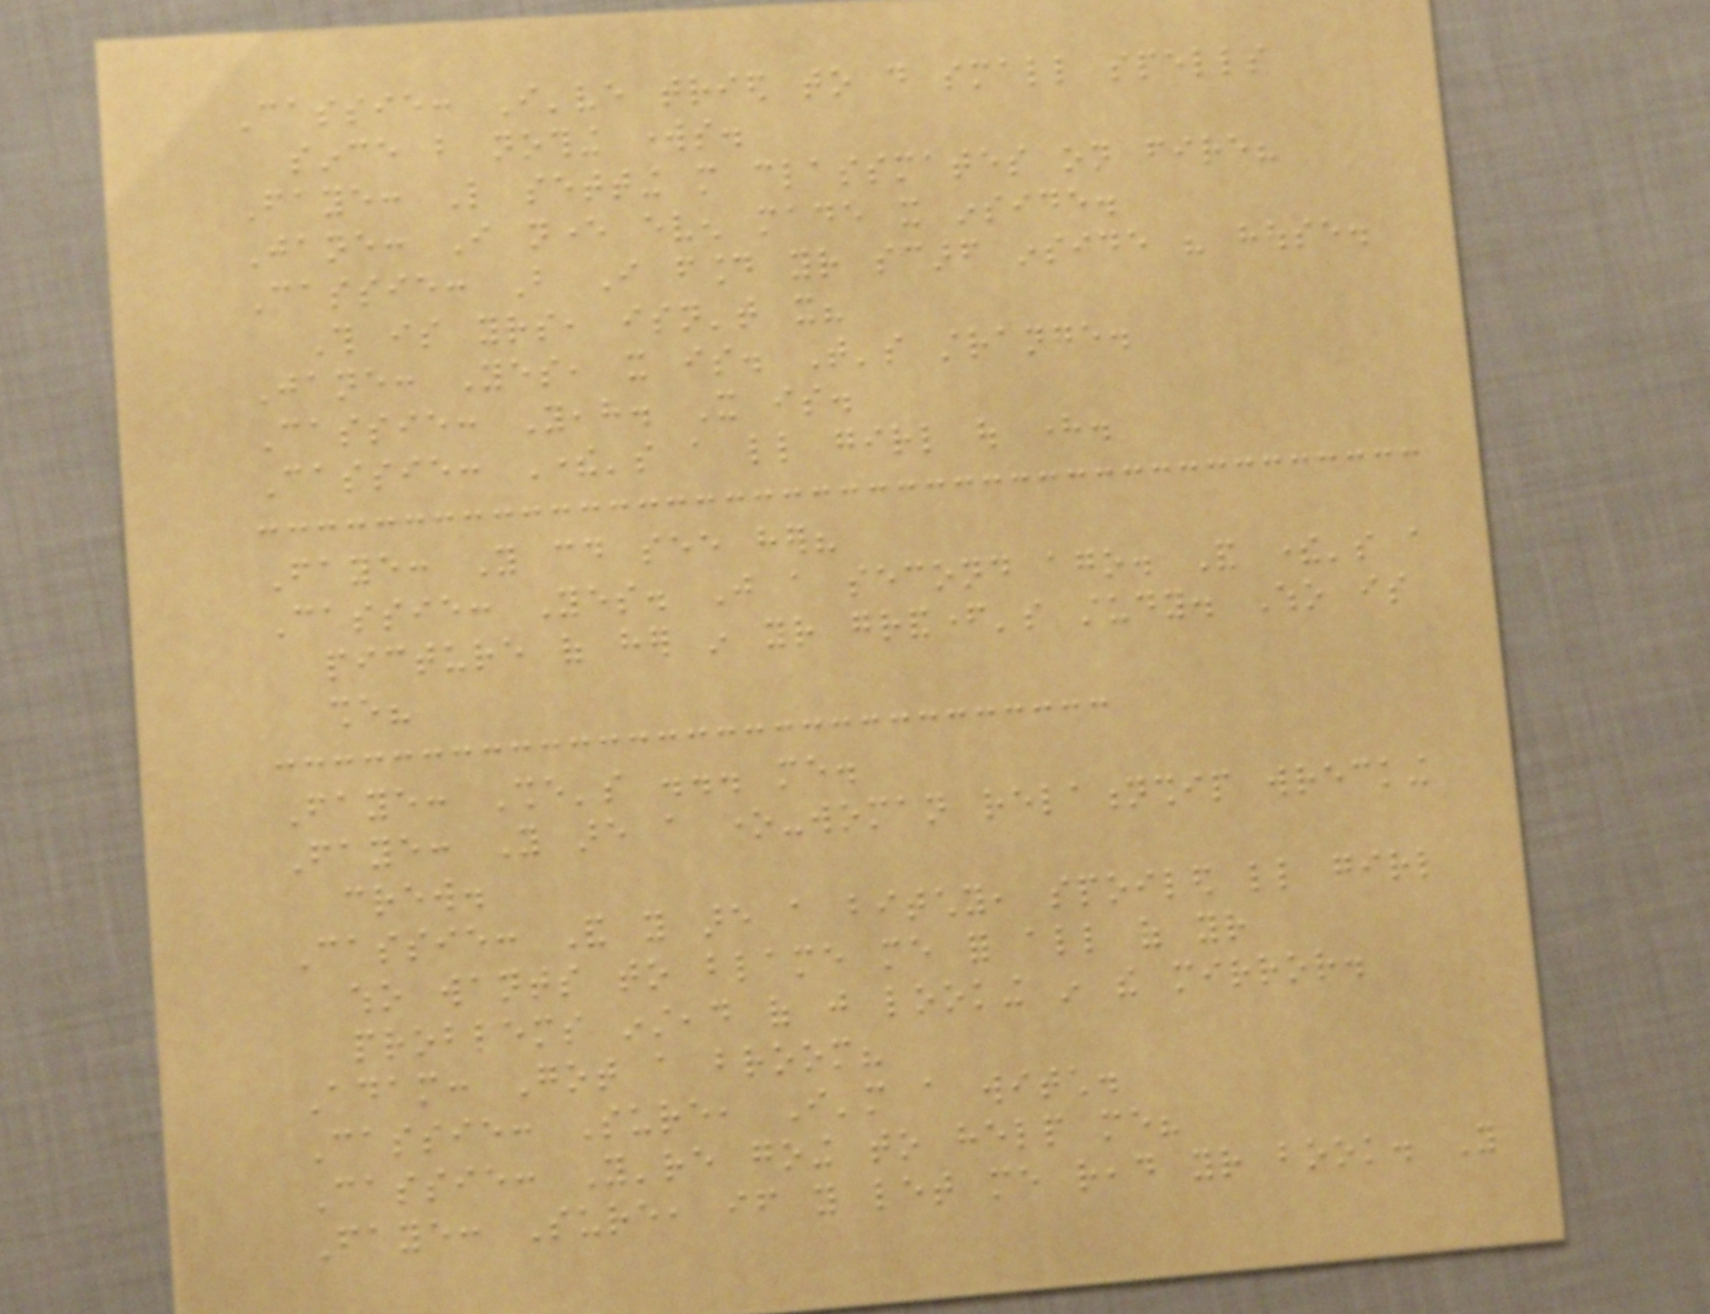Cassie: I've tried to do small spells
since but nothing works.
Faye: Like setting more classmates on fire?
Jane: I never even made it inside.
Cassie: But I found your scarf inside his house.
This is yours, isn't it?
Jane: Yes, it is. That's strange.
Cassie: Yeah. It is.
Cassie: There's a little girl out here.
Faye: You could see her?
Cassie: Yes. Just a second ago. And there's a
picture of her in your grandfather's study. Who is
she?
Faye: She's ... me.
Faye: You are a one-woman relationship wrecking
crew.
Cassie: And you are a bitchy, spoiled little girl
who wants to blame me for all of your
problems instead of just looking in the mirror.
Adam: Got a broom?
Cassie: Sure, I'm a witch.
Cassie: You're going to help me?
Faye: Sure, if you let me read your book. You
